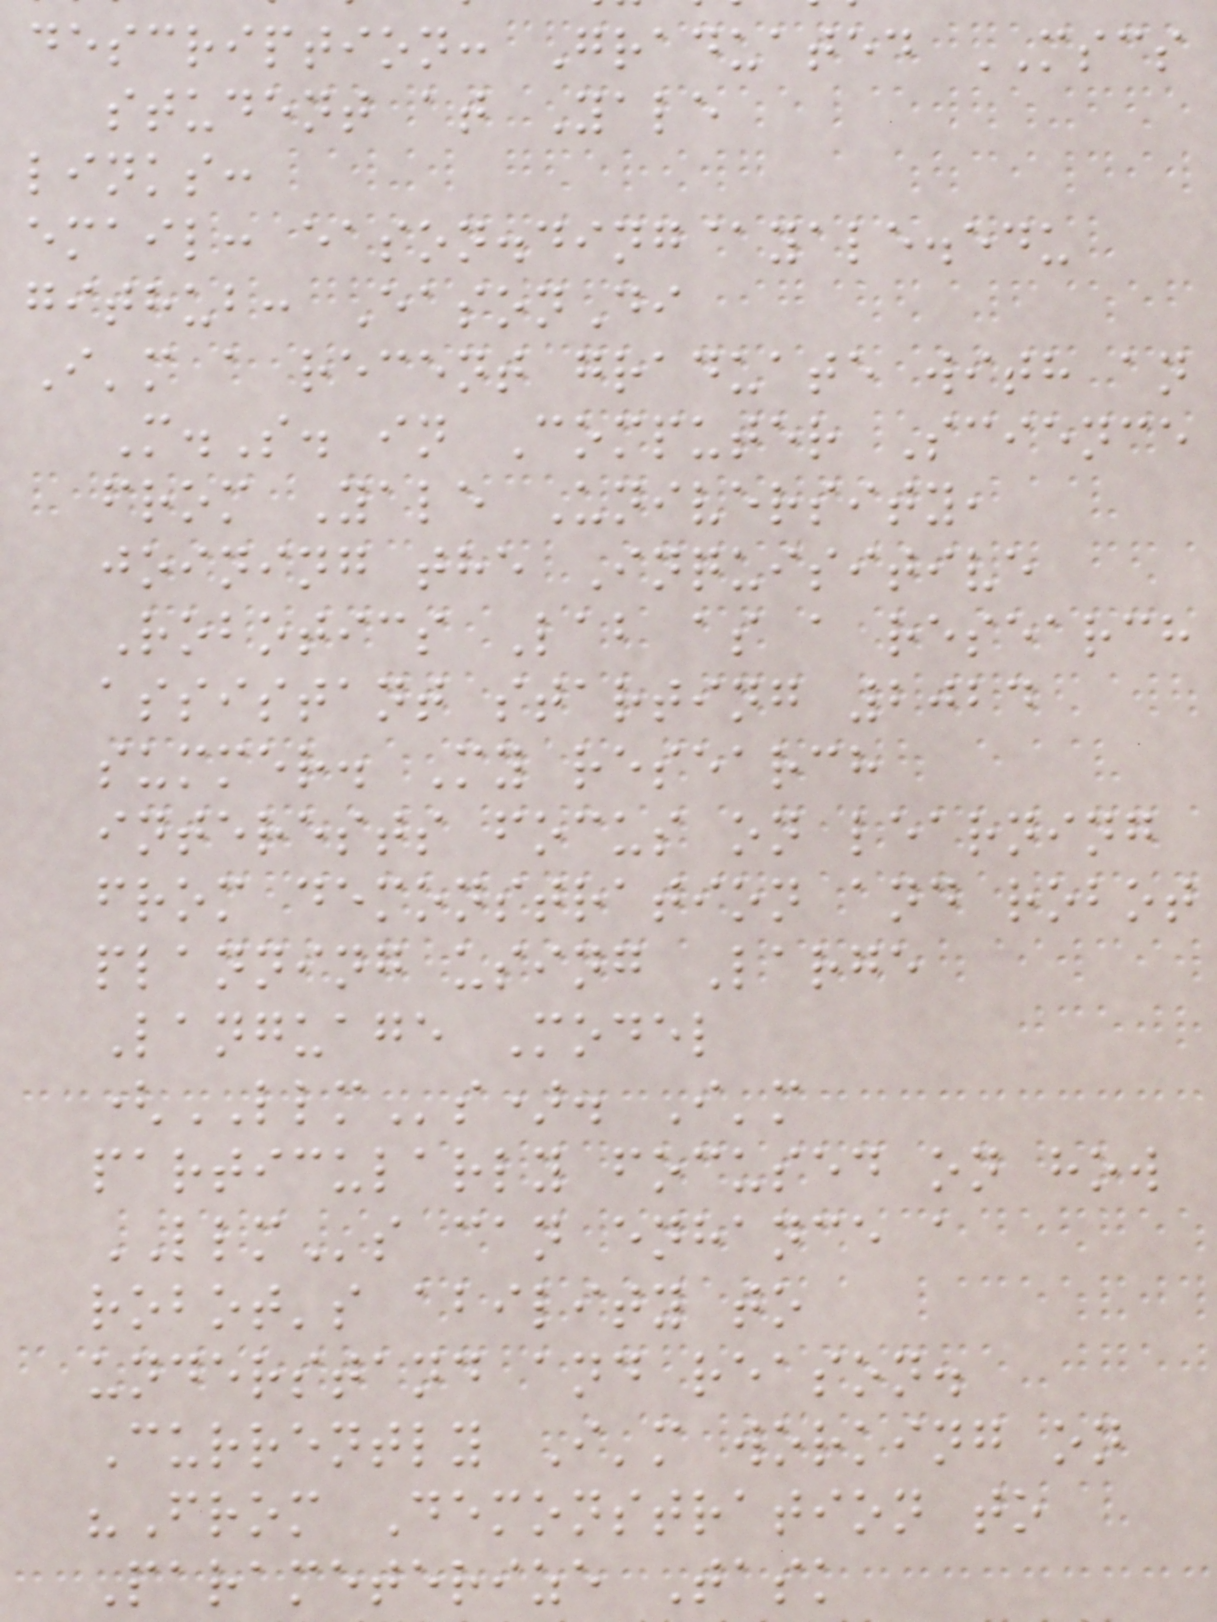description: Graduated MSCS
student at Yale
links:
email: eason.ding@yale.edu
github: EasonDi
I'm a recent graduate with an
M.S. in Computer Science
from Yale University,
joining the Inquisitive
Robotics Lab as a research
assistant starting 2024
summer. My research
interests focus on learning
from demonstration and robot
planning using Large
Language Model
(LLMs). I'm
particularly focused on how
LLMs can enhance a
robot's ability to
understand and reason.
Currently I'm working on
"From Demonstration to
Parameterize Task
